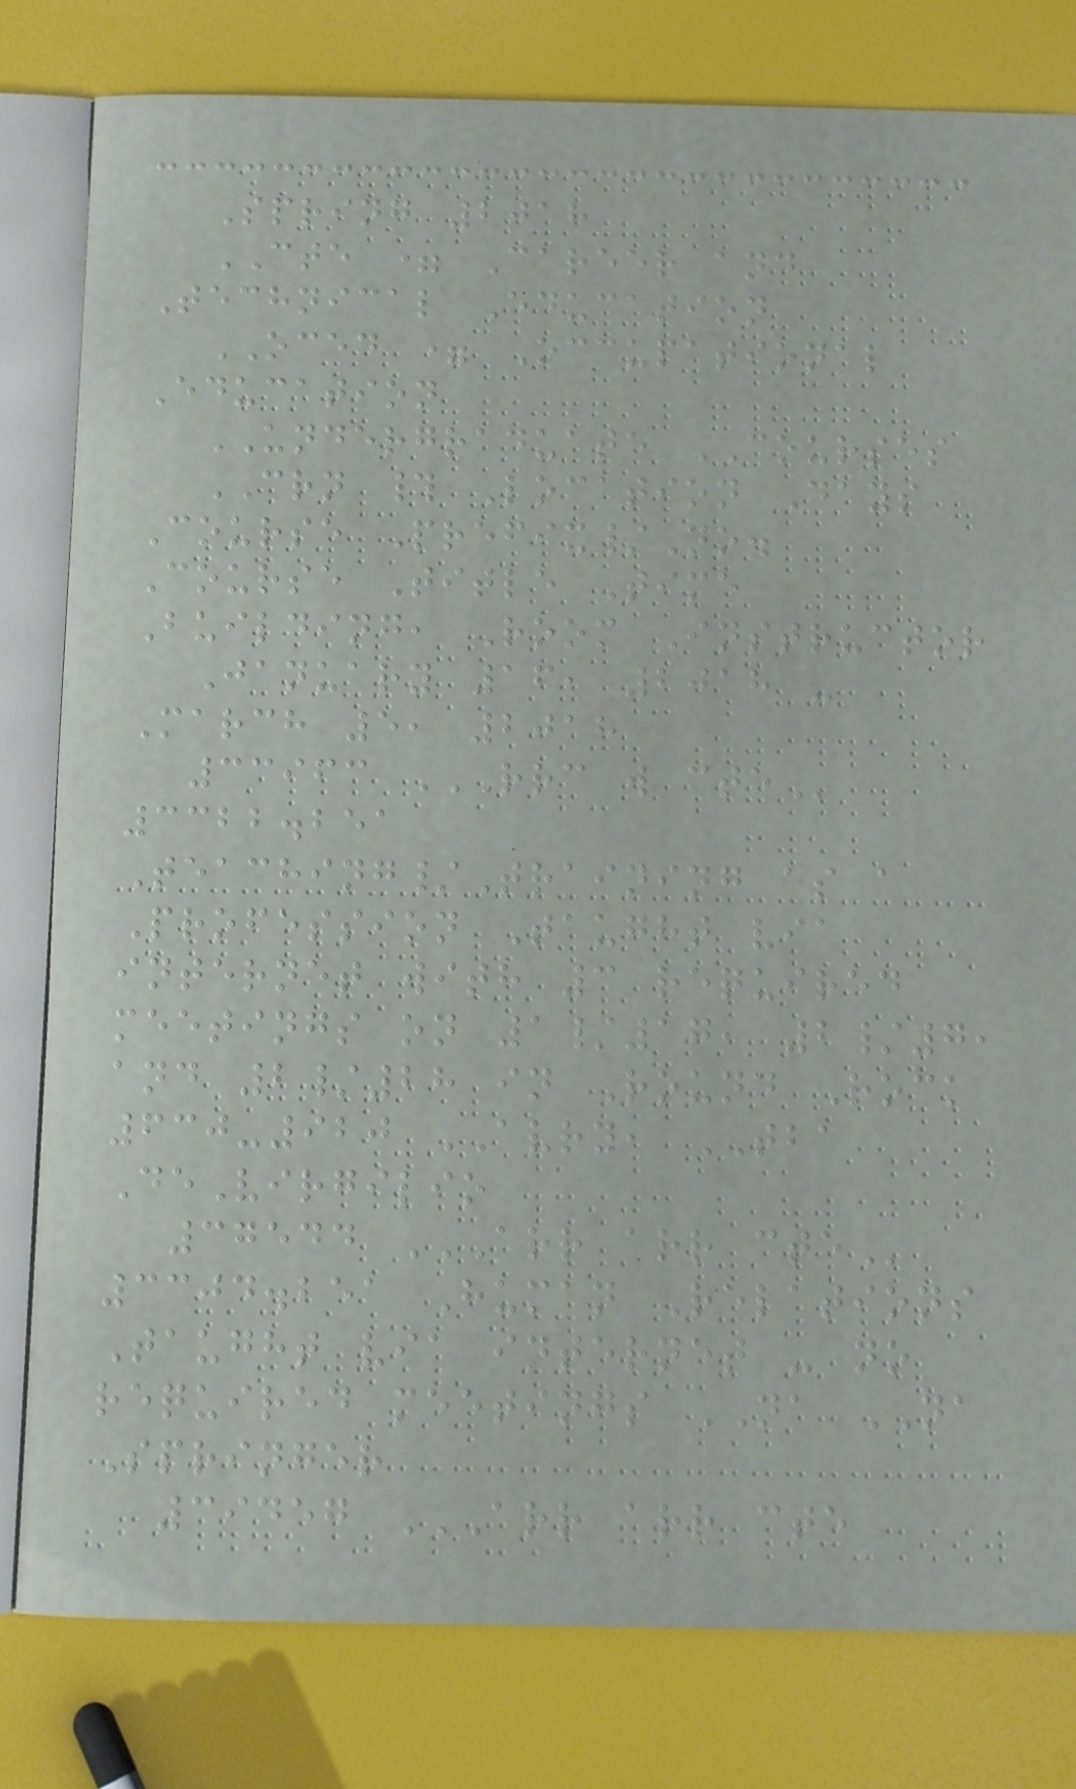Spring 2018
CTE = Career and
Technical Education
OCED = Occupational
Education
UNDERGRADUATE COURSES
CRN # Location Days
Course Prefix/No.
Course Title Time
Building, Room Instructor
January 16, 2018 -
March 5, 2018
33963 RRC W CTE
3322.251
Teaching/Training as a
Profession Taught via
internet with 3 required
meetings on 1/17, 2/7,
and 2/28 in Round Rock
630-920 AVRY, TBA
DeVirgilio
37544 ARR ARR CTE
3304.251 Human Relations
Taught via internet - no
required meetings NA NA
Springer
39457 ARR ARR CTE
